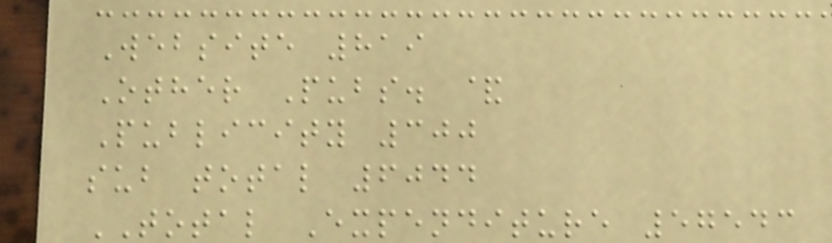Website 819
Other Pubs. &
Publicity 300
sub total 6044
TOTAL Expenditure 57543
